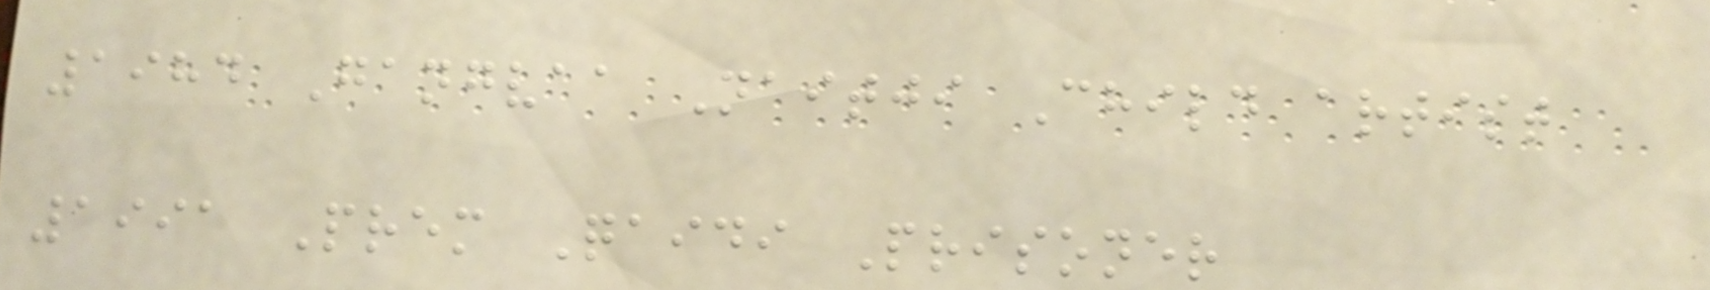1984 Gangvaa Naitji Child artist
1991 Prem Qaidi Prisoner
